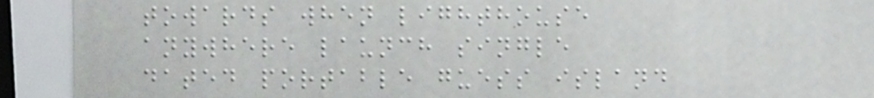towards when lighthouse
anywhere launch single
dated portable guess island
